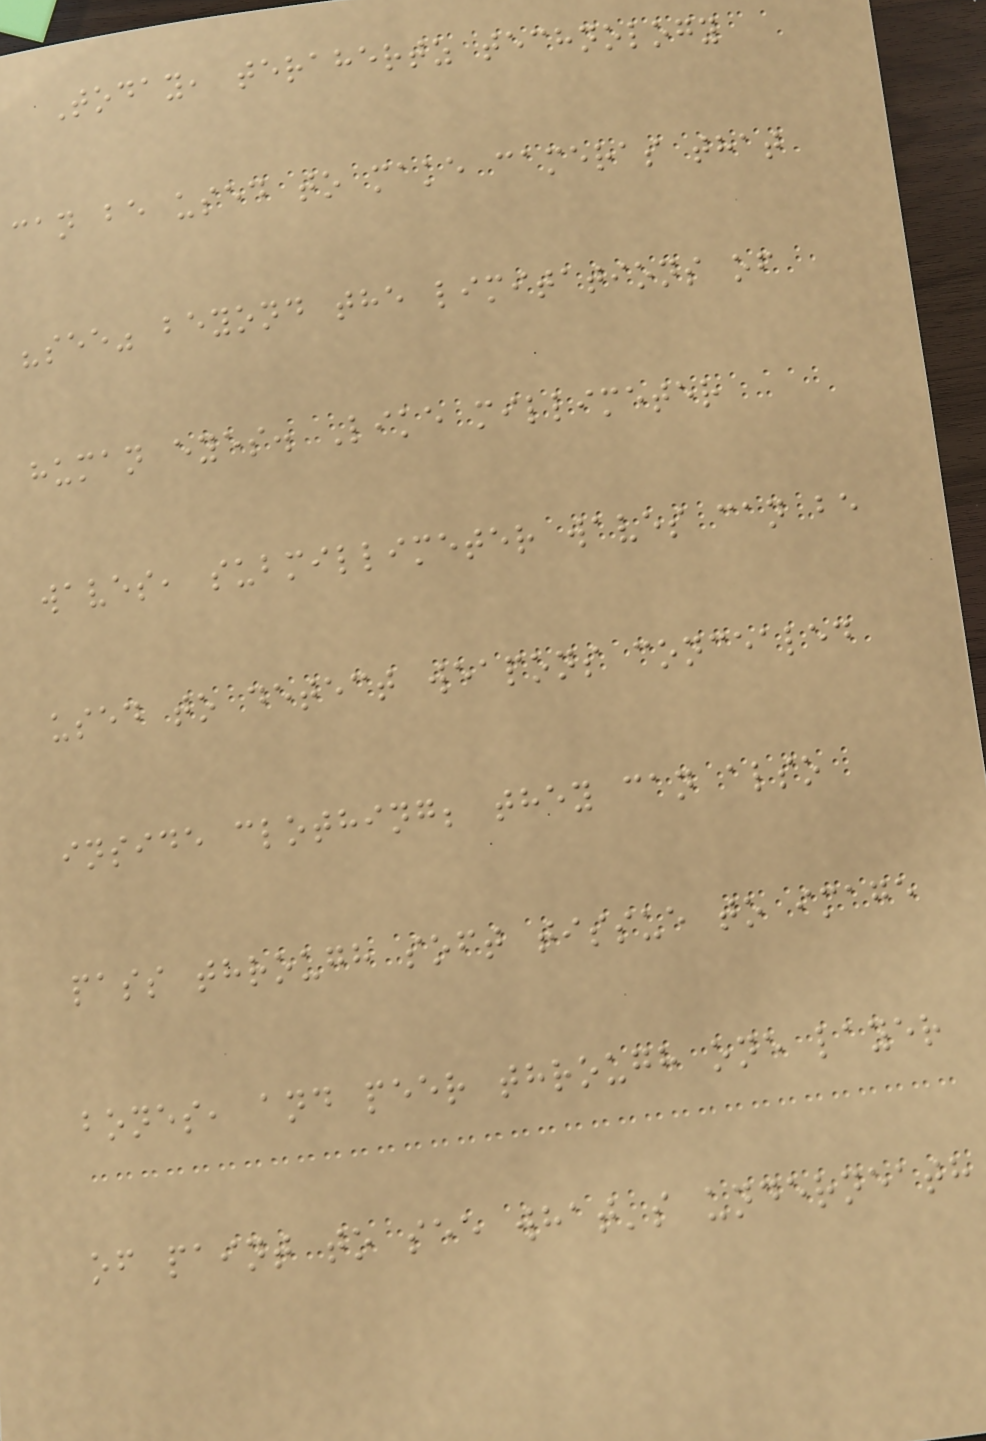Today, terahertz technology
can be used to make cameras that
"see" beyond the limitations of
human eyes. Like millimeter
waves, submillimeter waves can be
used to detect weapons concealed
inside clothing; they can also
pass through soft tissue to image
bones, and peer through one layer
of paint to see what's underneath
